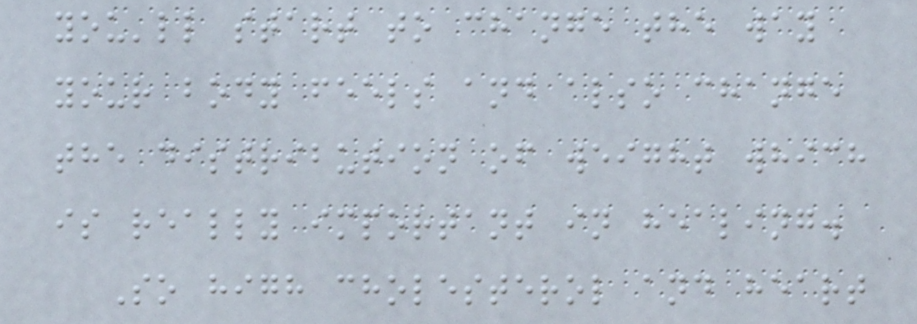you'll start to change the way
your body feels and also change
the distribution of weight which
is really important in healing.
So high cholesterol and heart
